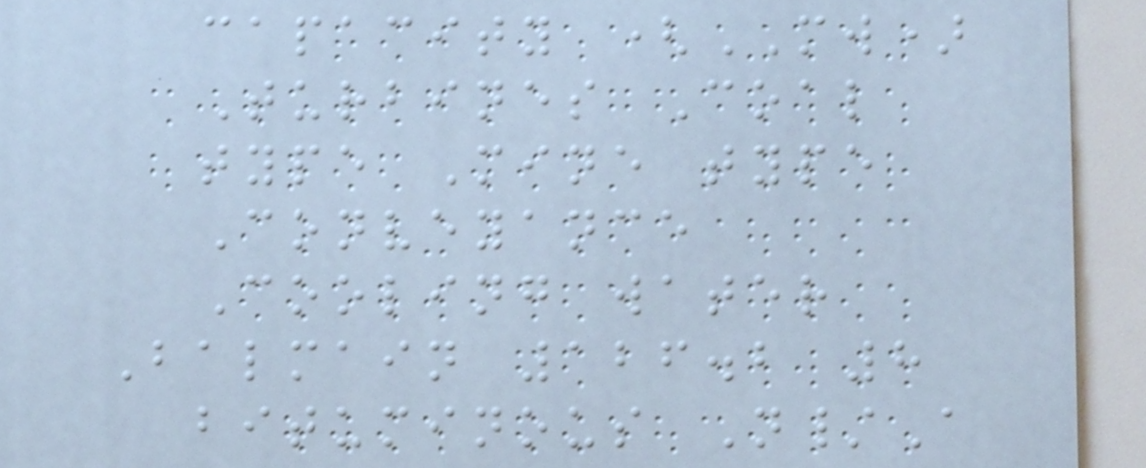capacity (MW)
Turbines Coal
type Mine type
Conveyance
Cooling water
Balmain 126.2 8
bituminous N/A
